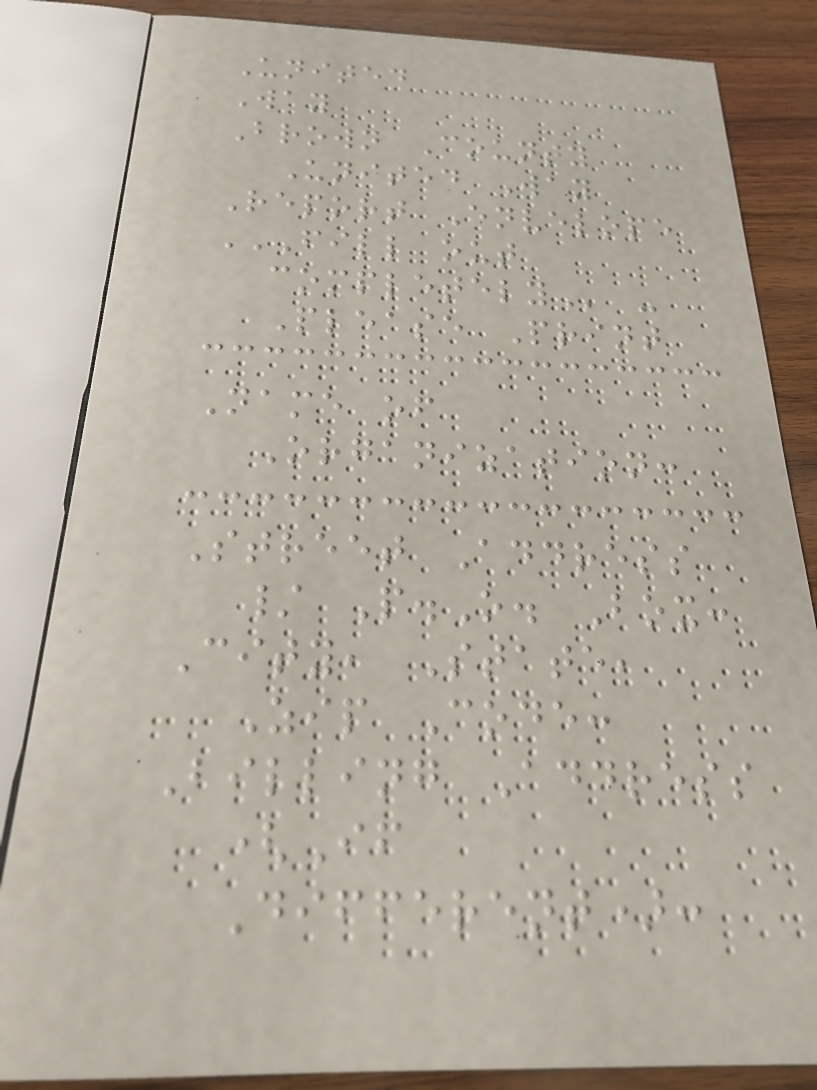United
Way
Brown County
United Way
Report Envelope
FILL OUT
COMPLETELY -
Please Print
Name of
Organization:
Street Address
/ P.O. Box:
City, State,
Zip Code:
Billing Address
(If
Different):
